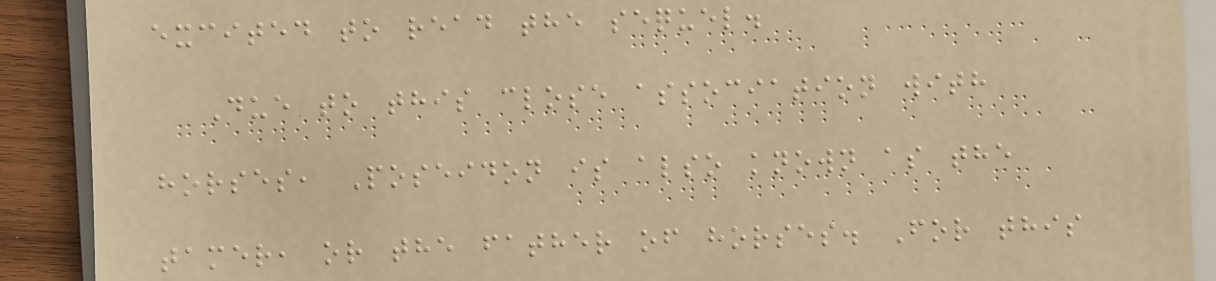excited to read the sequel.
Due to this close association with
horses, Poseidon is also known as the
tamer, or the father of horses. For this
